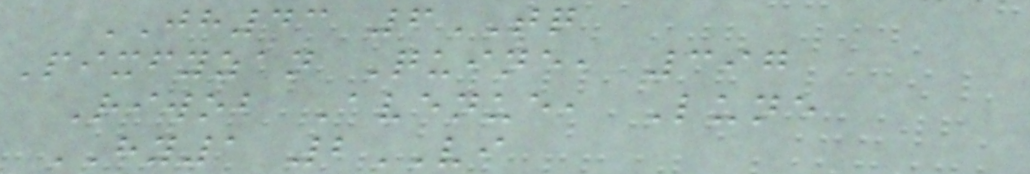JH43 6TQ
Pixfyzan Quine, 397
Riwob Avenue, Lune
HY1 2VI
